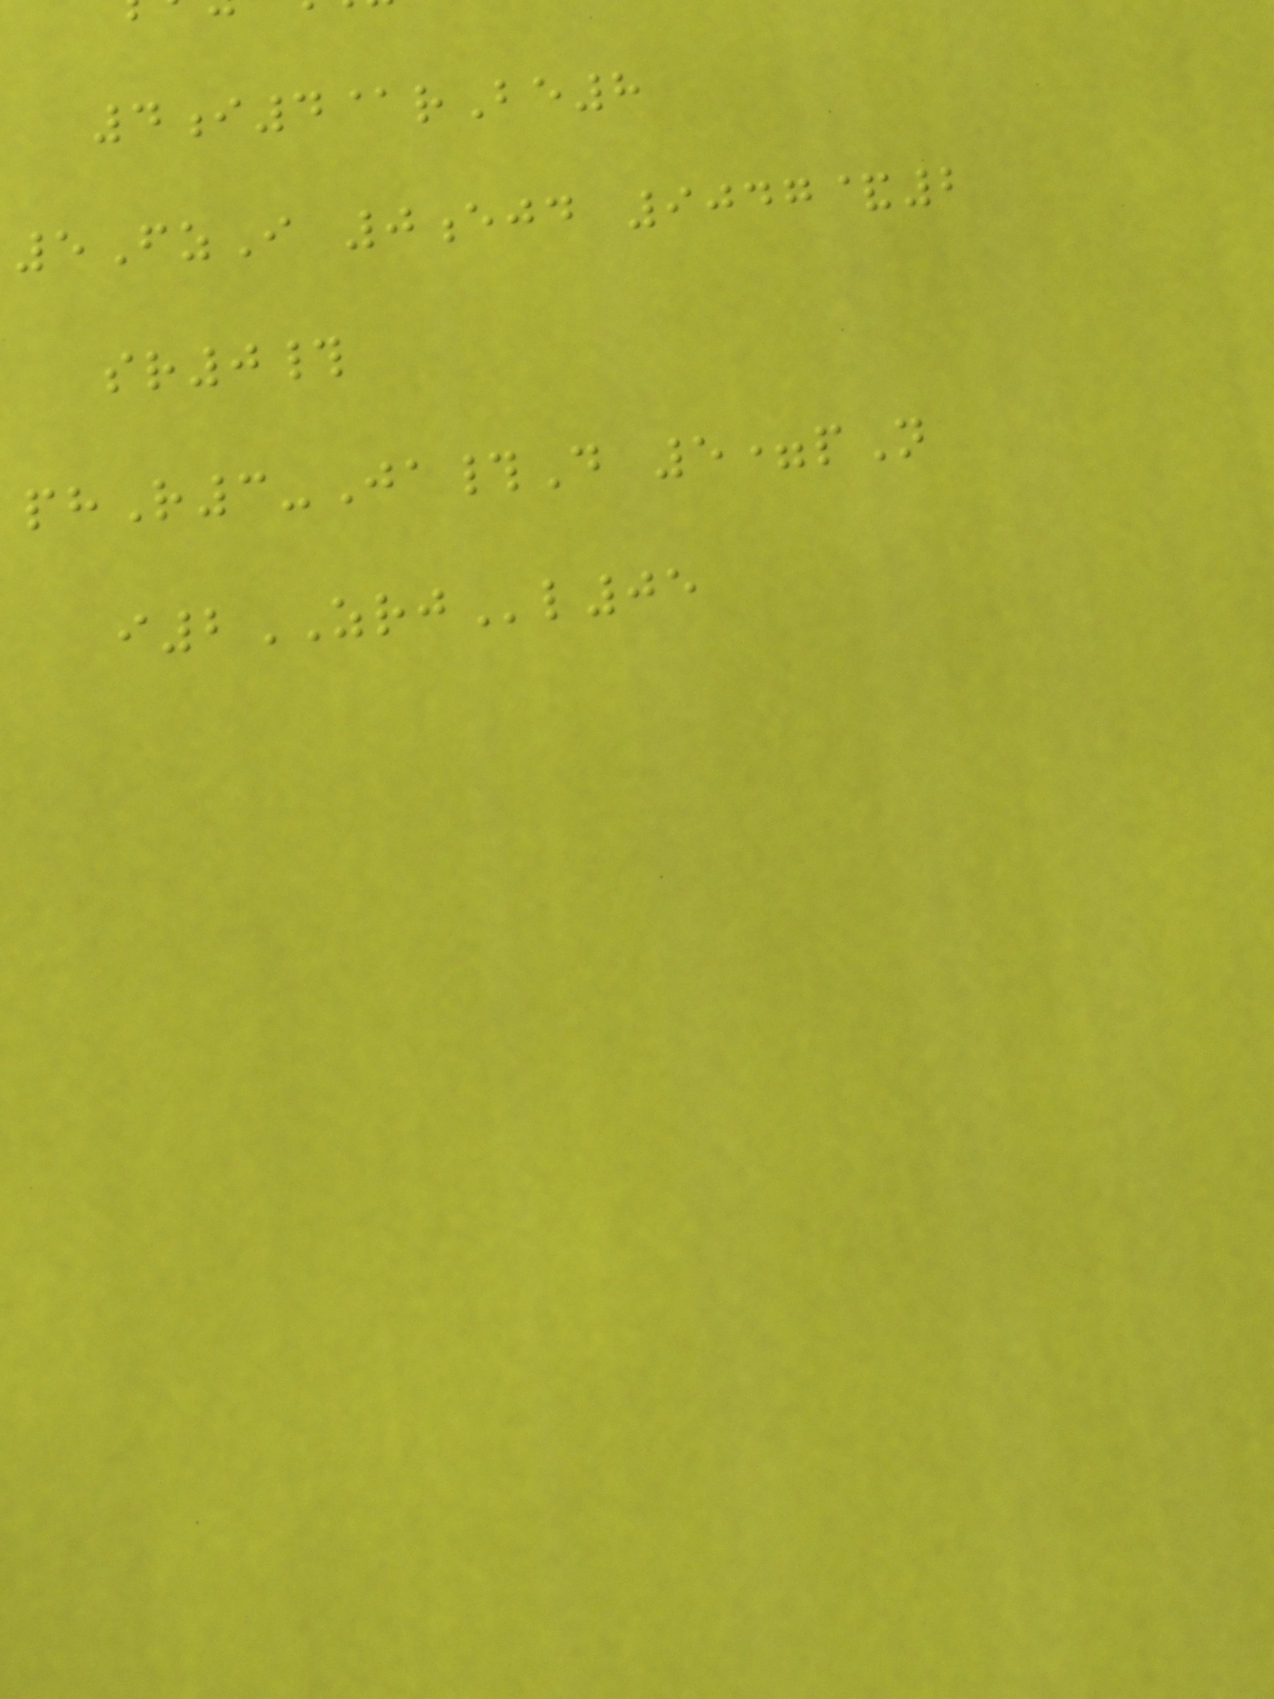4i4@rBe8
5FzI 0ejd 9047&2
sr0#
phR3-Ja#D 5=pN
i2ZRJl05
